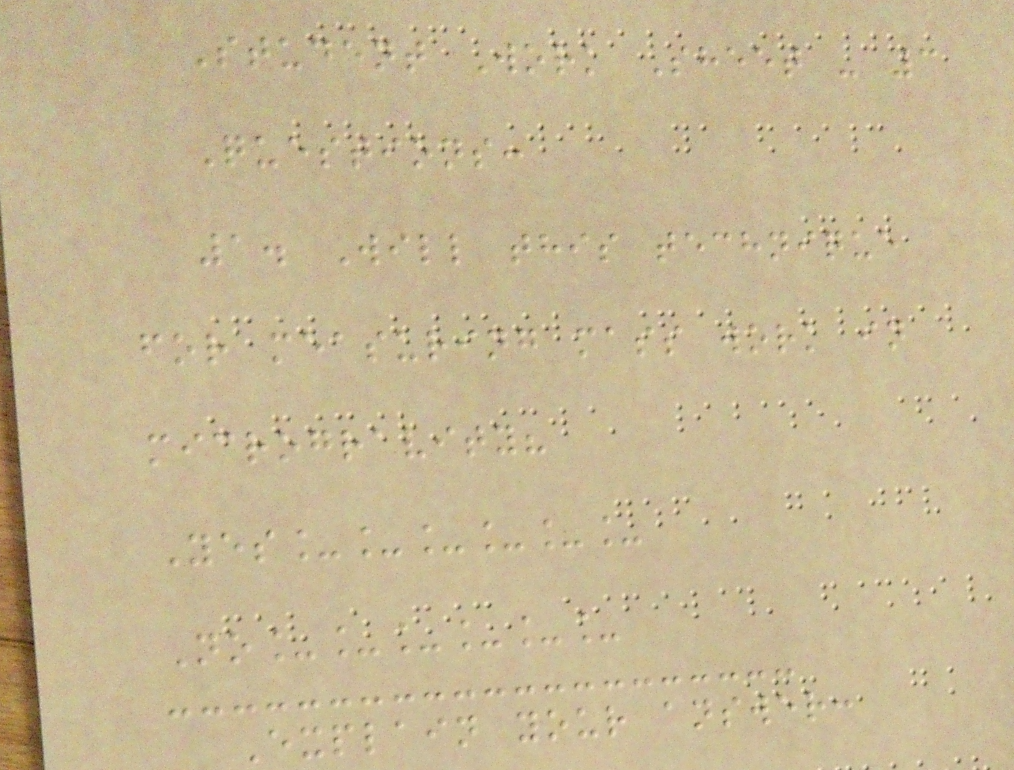Student Work Sheet - 3
Questions:
1. Will this technique
for measuring mass work in
microgravity?
Yes______
No______
Explain your answer:
